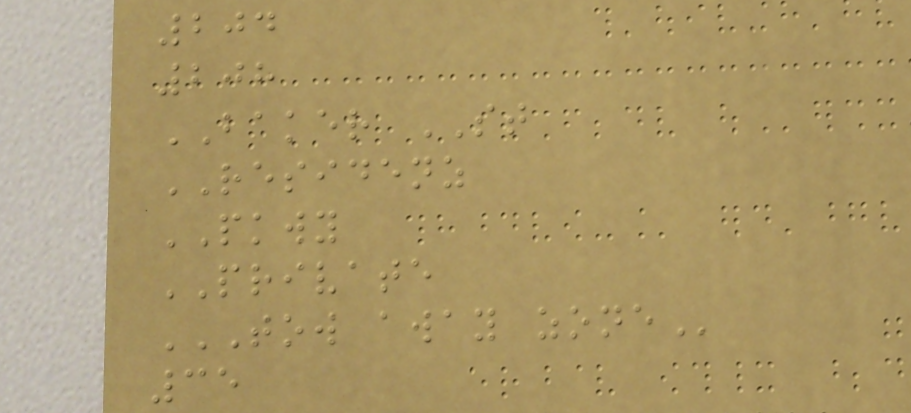204
208
BAKER ST
RESIDENZ
PKWY
PRIVATE
TOW AWAY ZONE
35
